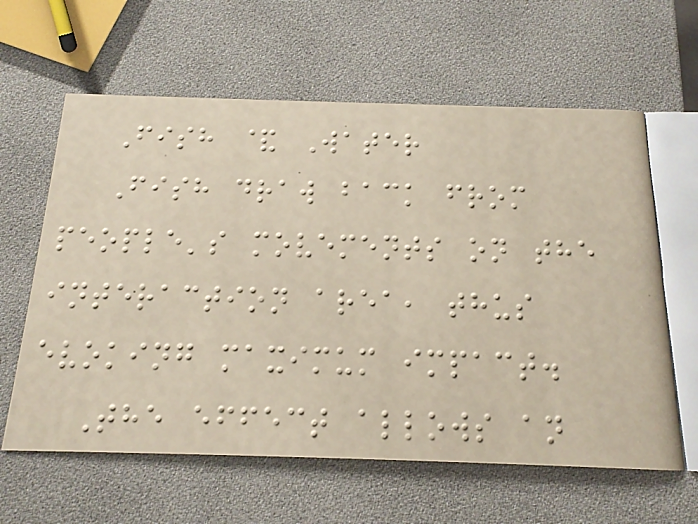Fish & Water
Fish draw back from
people's movements on the
interaction area, thus
evoking maximum impact.
The effect allows an
